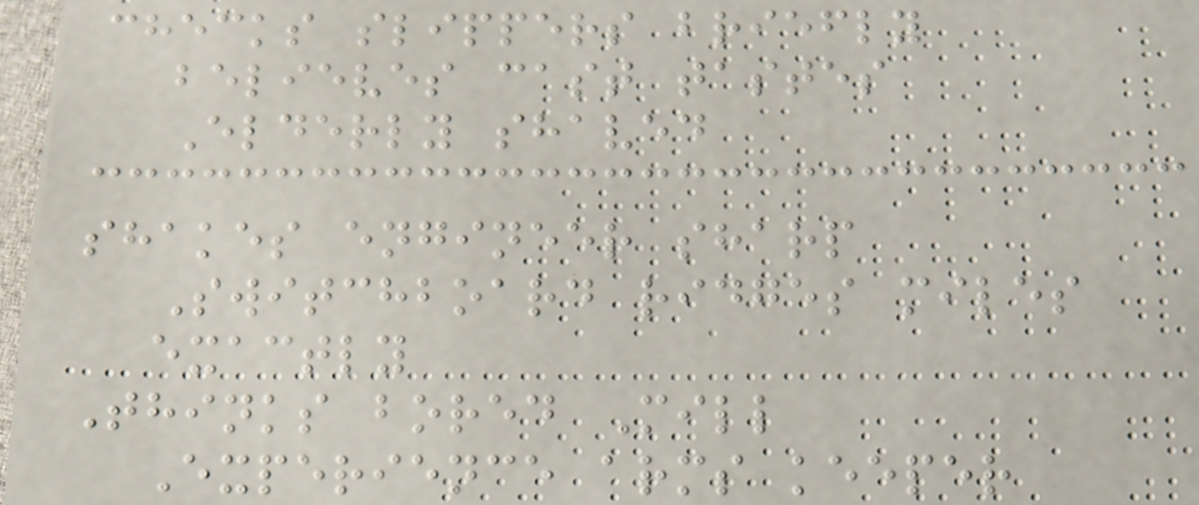checks slippers briefly
believes cast tastes
Elderly shaved
shakes engineer sharp
Switchboard ridges miles
exactly
Thinks bored Mill
Experience arms keeper
